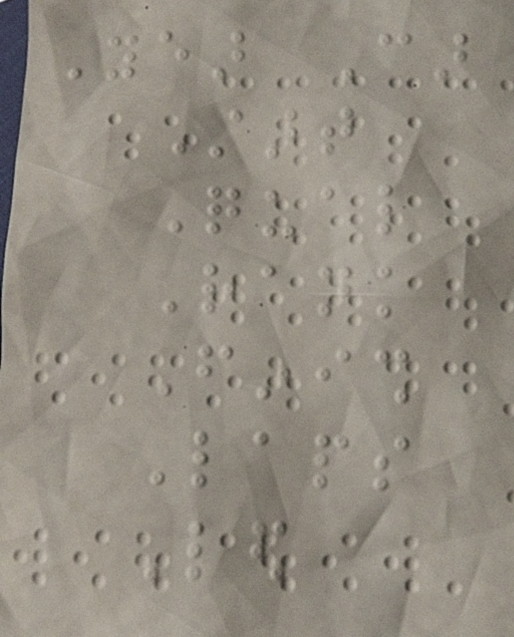Year Car
Start
Qual
Rank
Finish
Laps
Led
